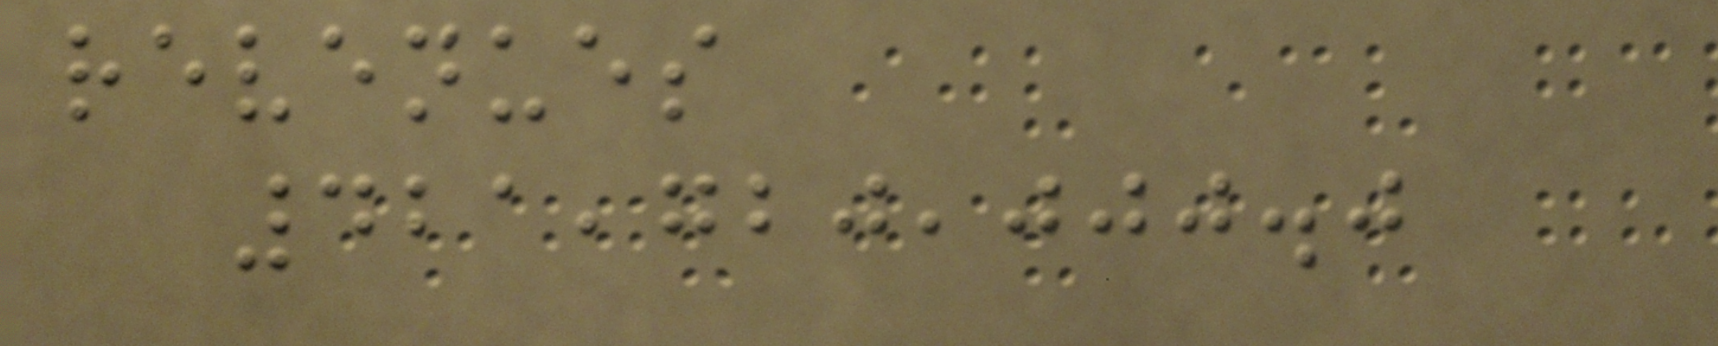revenues
421,720,000.0
